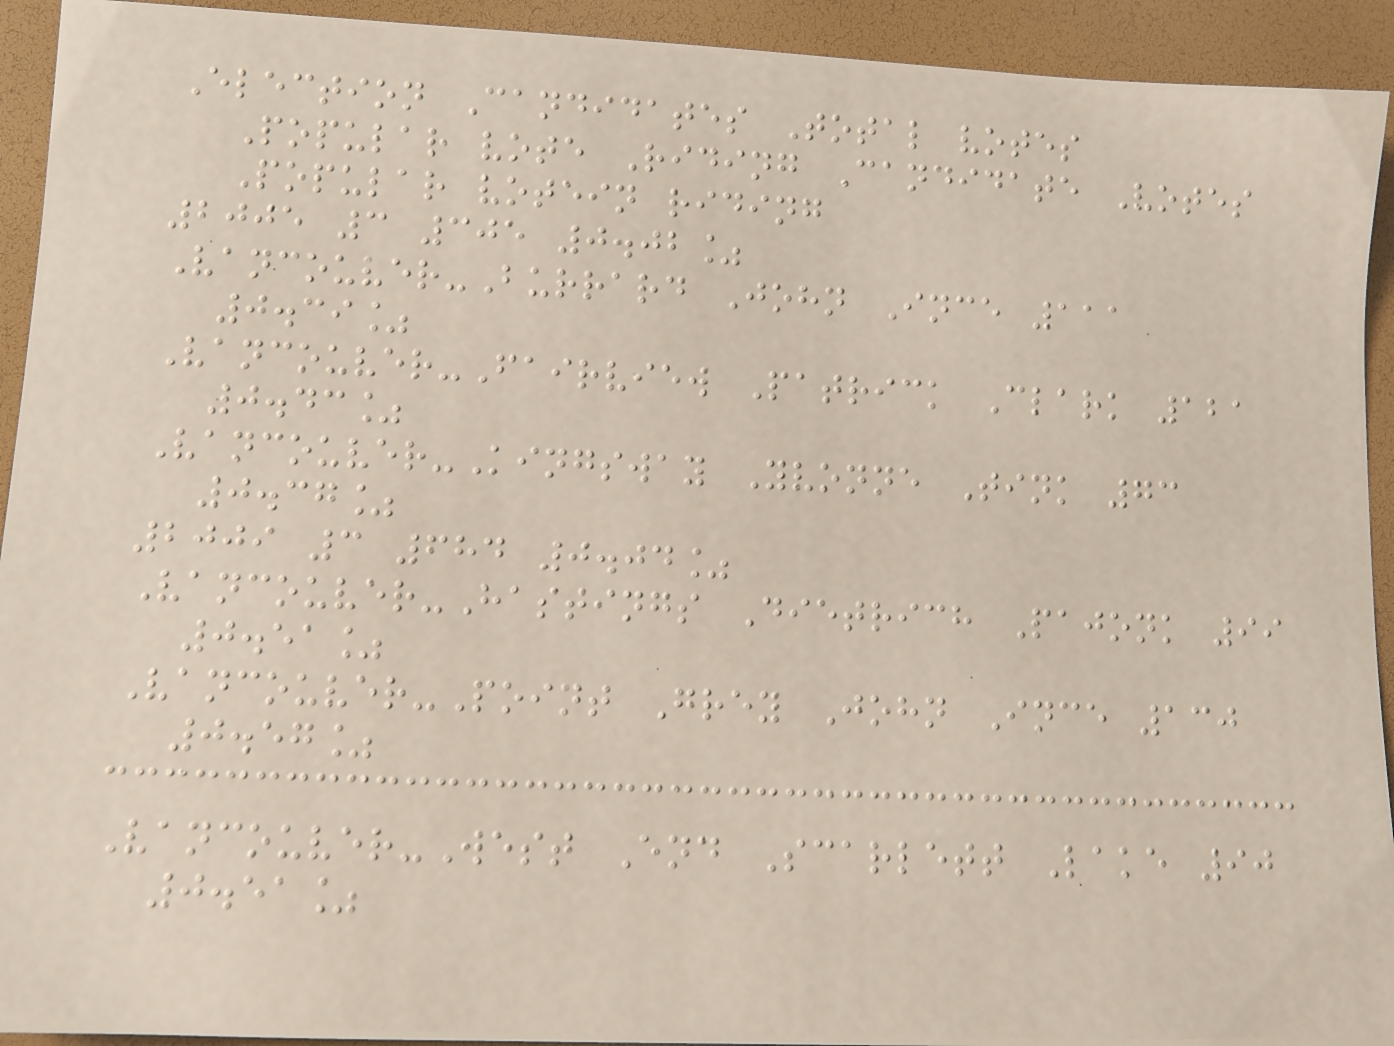Election Candidates Total votes
Popular vote Riding Candidate Votes
Popular votein riding
2005 3 305 0.02%
Vancouver-Burrard John Ince 111
0.39%
Vancouver-Fairview Patrick Clark 121
0.43%
Vancouver-Kingsway Yvonne Tink 73
0.37%
2009 3 684 0.04%
Vancouver-Hastings Dietrich Pajonk 99
0.51%
Vancouver-Point Grey John Ince 130
0.57%
Vancouver-West End Scarlett Lake 90
0.51%
